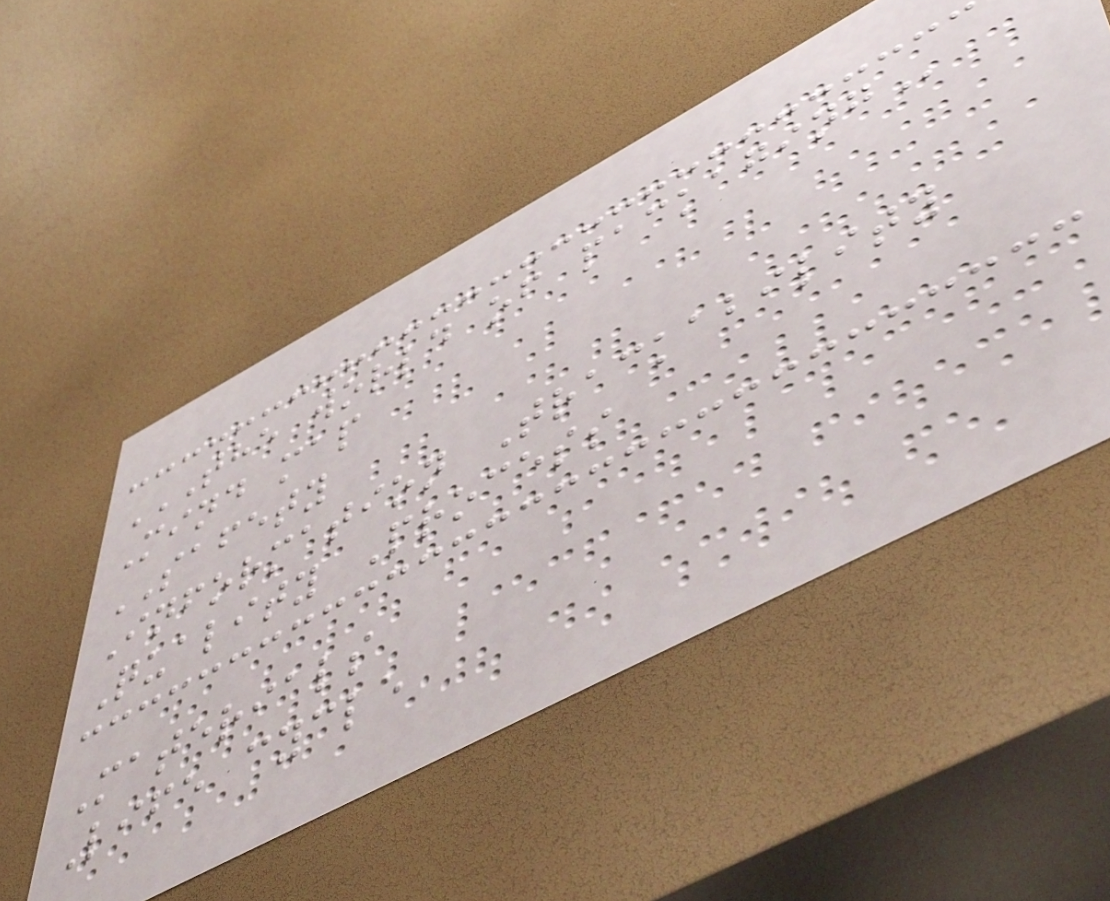THE WORLD OF PACKAGING
Mind map
SAFETY
Information Trackability
Quality Process
Materials
Life cycle
